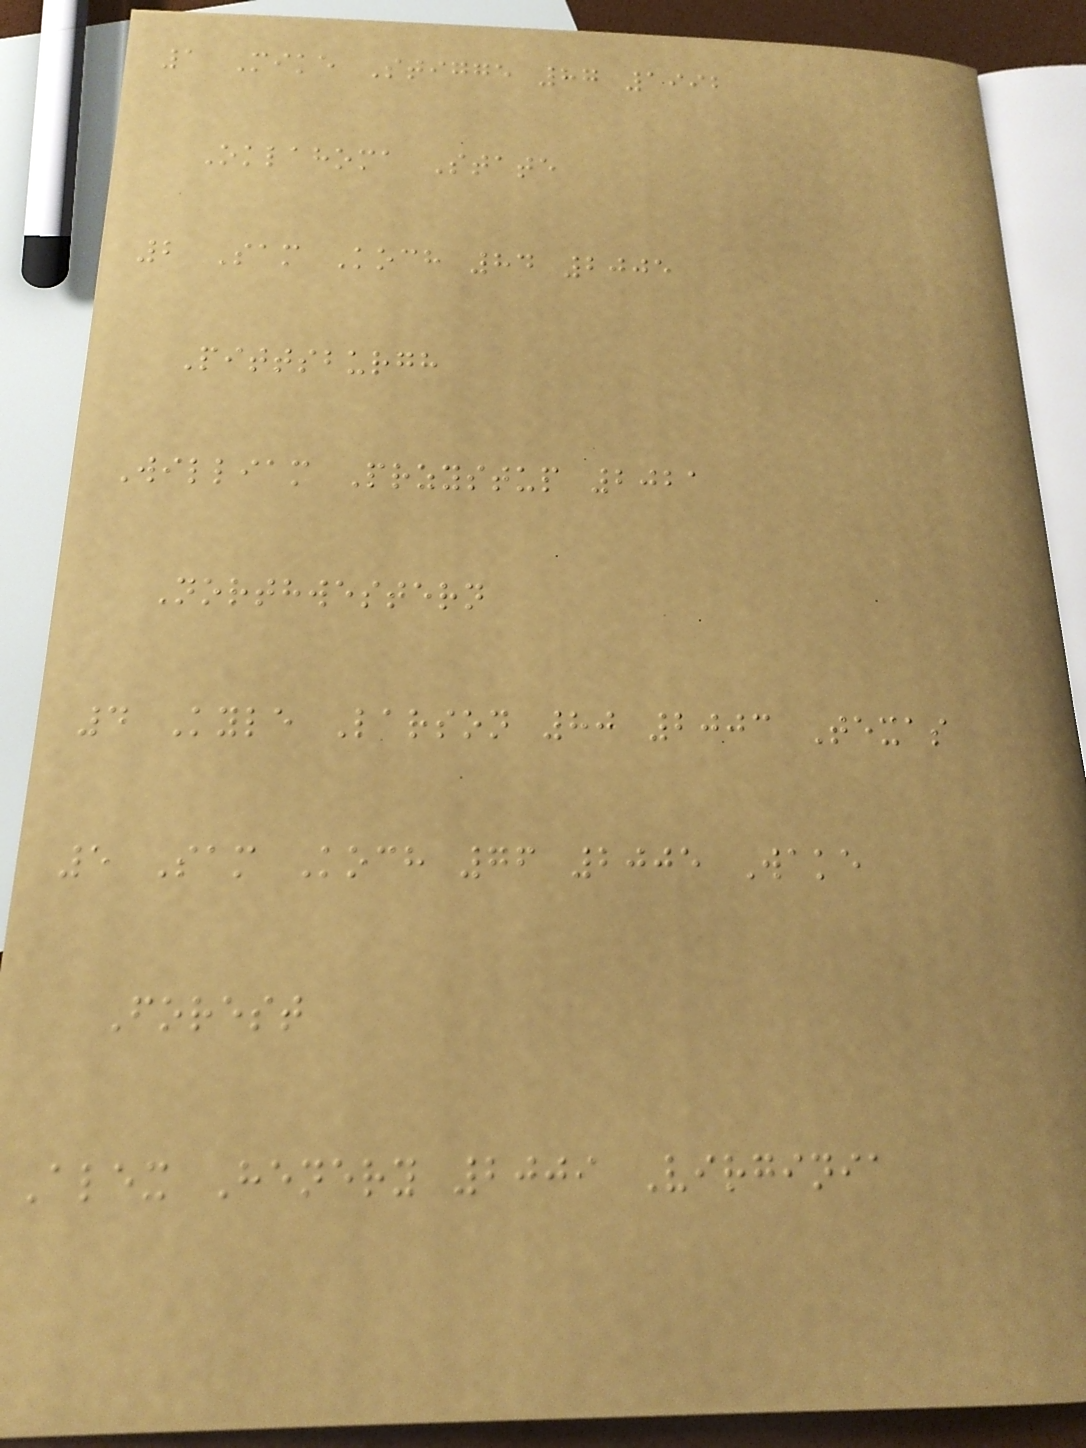1 Mike Stigge 87 1992
Oklahoma State
2 Sam Koch 84 2005
Pittsburgh
William Przystup 2021
Northwestern
4 Kyle Larson 80 2003 Texas
5 Sam Koch 76 2005 Wake
Forest
Alex Henery 2009 Virginia
